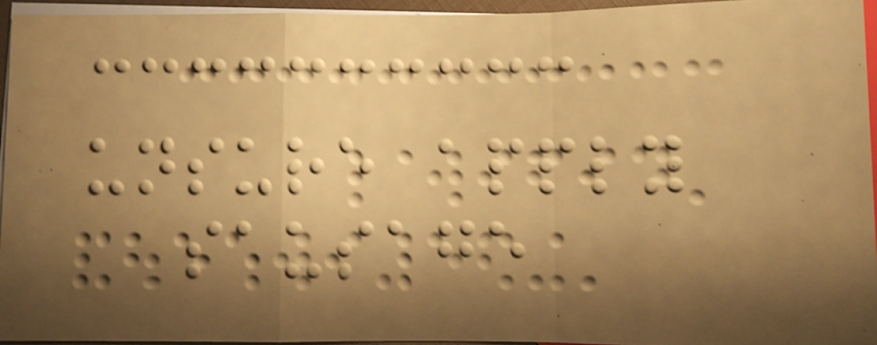unsure apply
sausage
